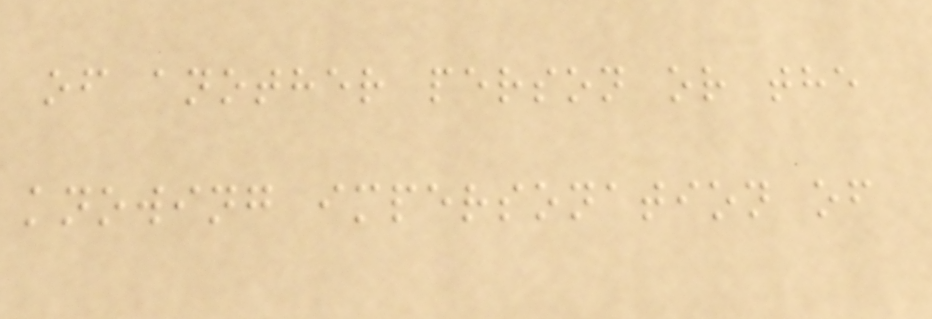of another person or the
knowing impersonation of
